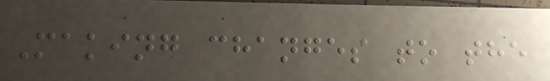Making changes to the
